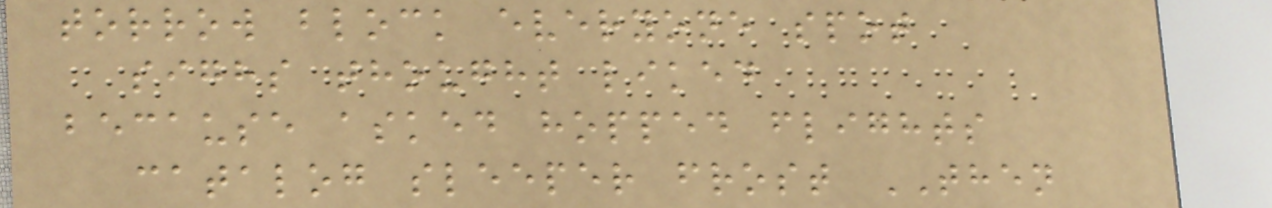torrow block everyone spot
sighs thought liked
because asked hopped flights
catalog sleeper frost THEN
